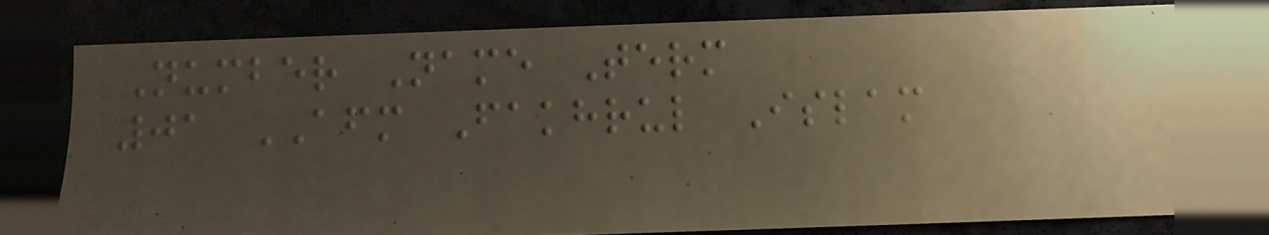Number Name Term
01 AFM Fakhrul Islam
